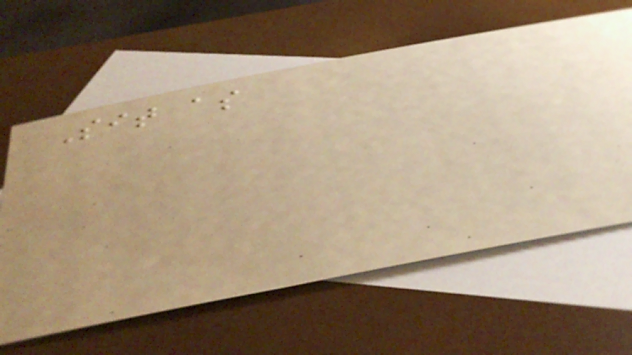Sit as
